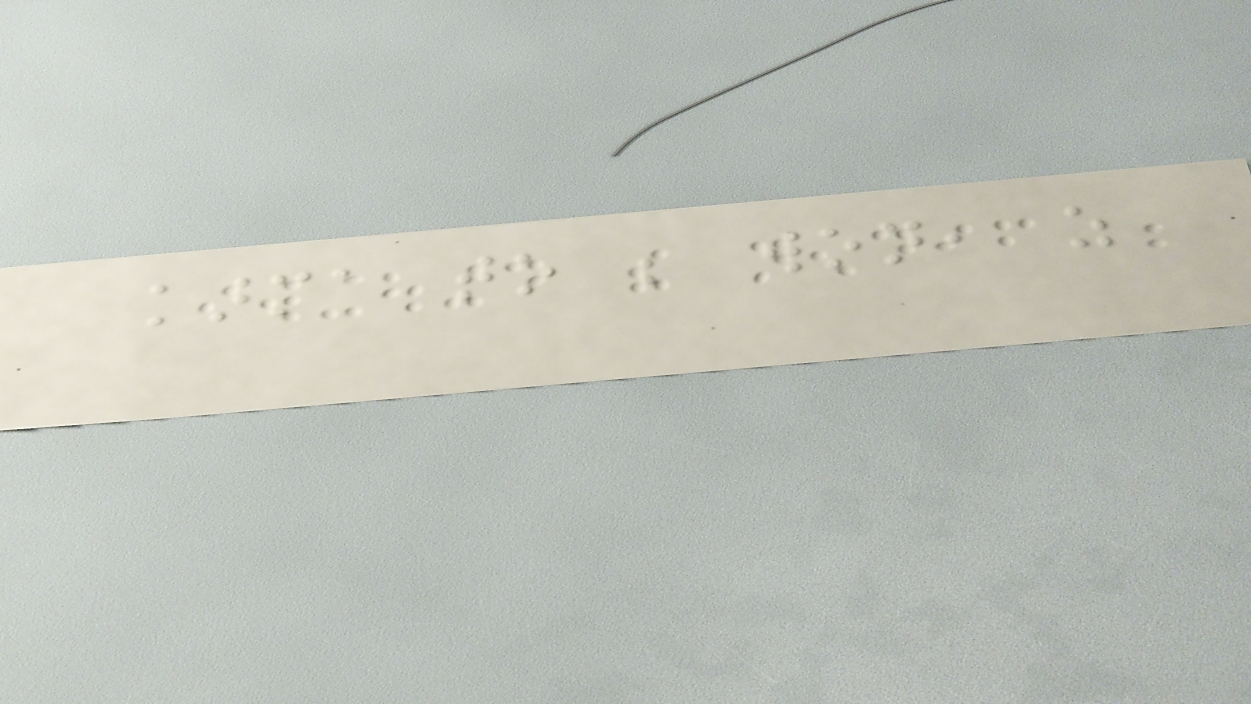karma to be won, as
